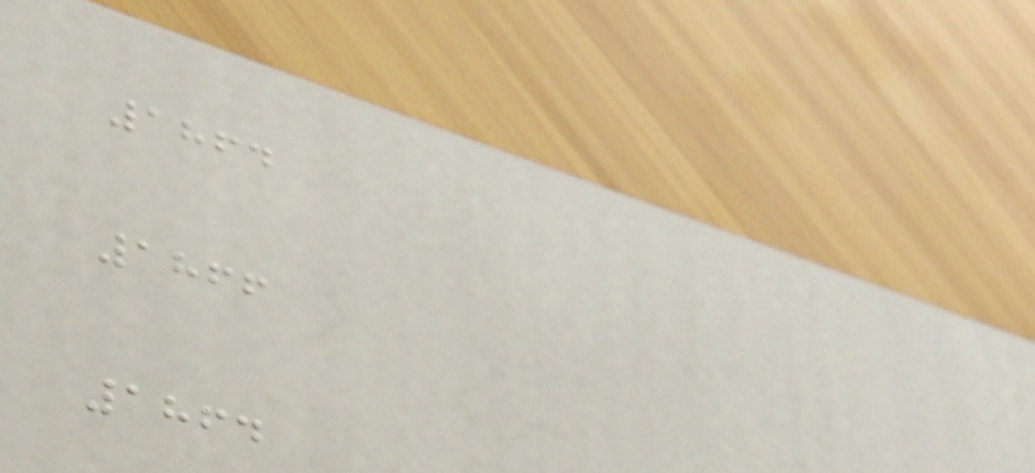1864
1866
1864
